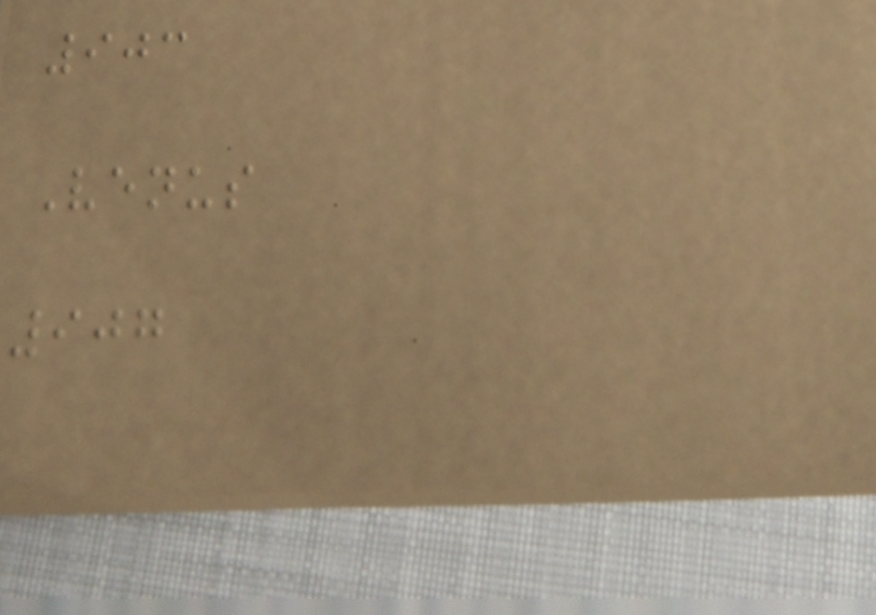903
Venus
907
